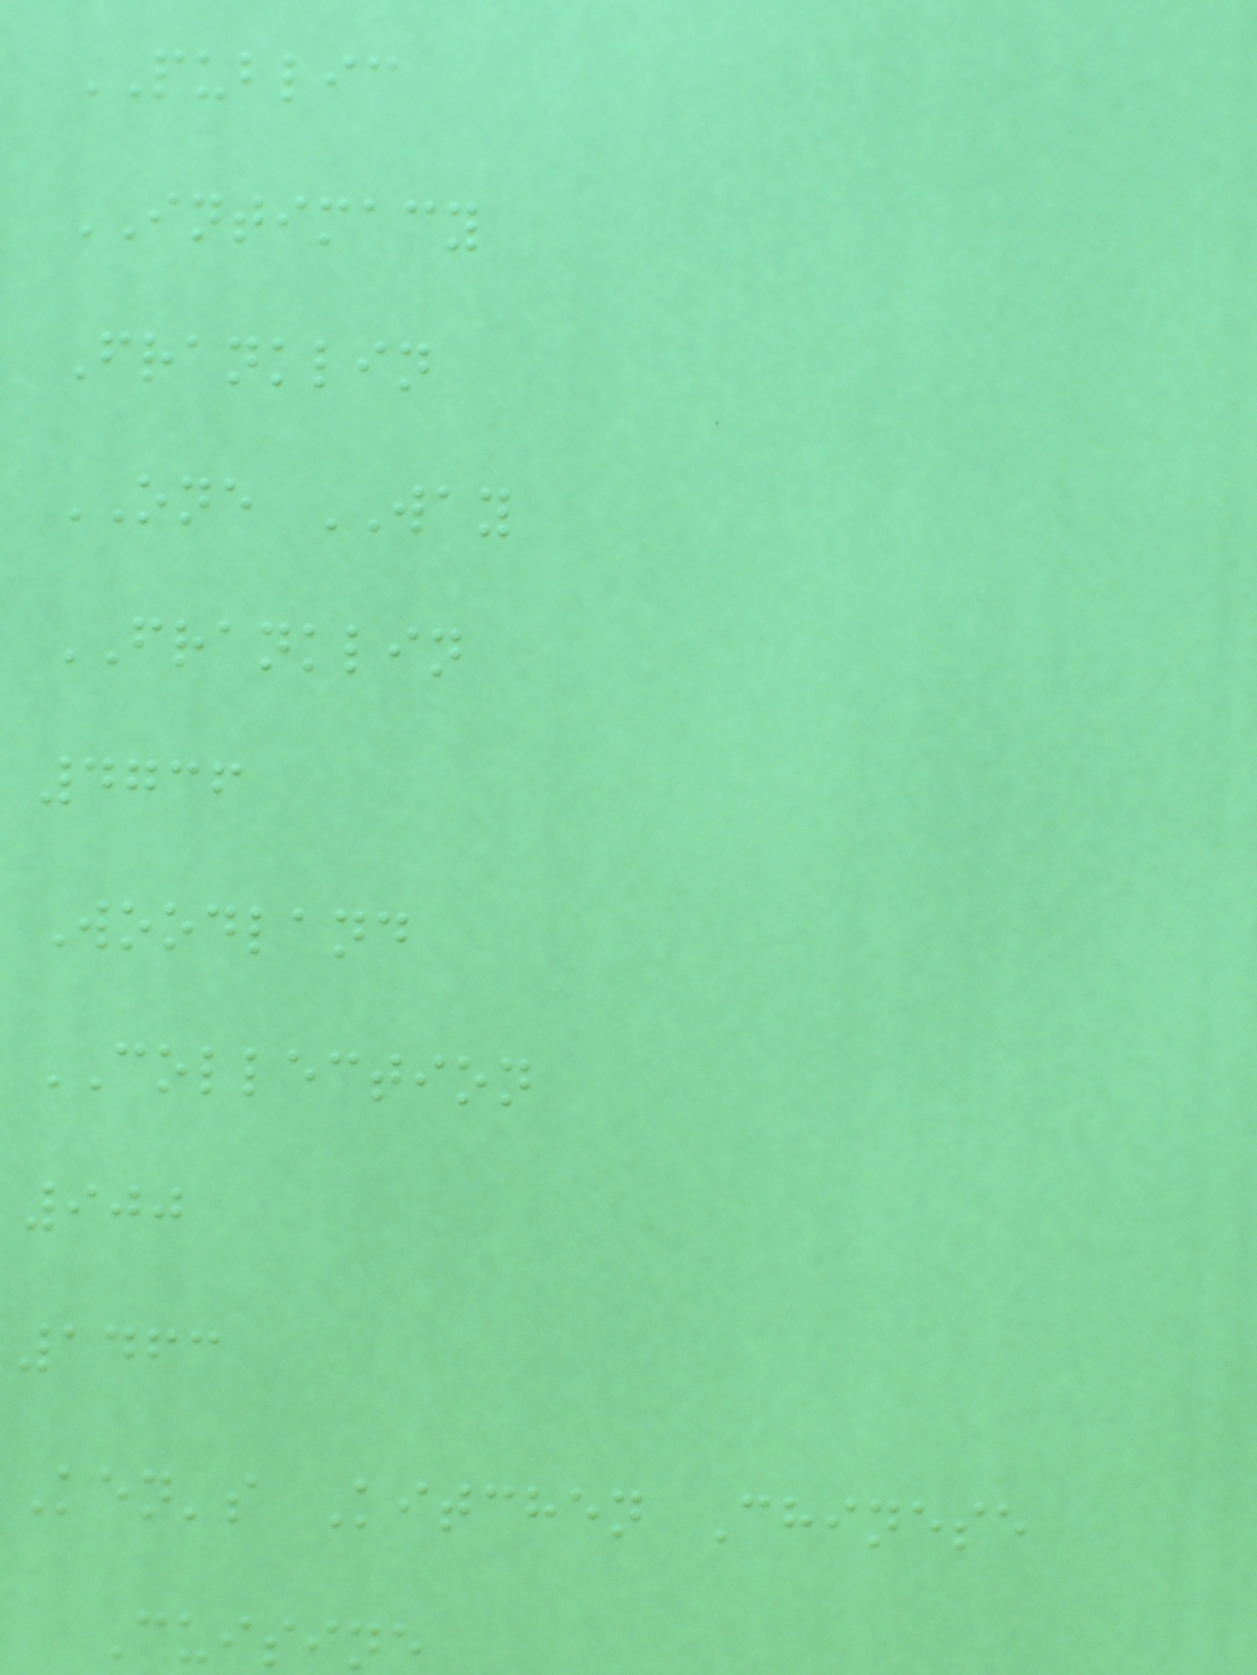PUBLIC
INTIMACY
Franklin
ONE WAY
FRANKLIN
4736
Woodland
COLLECTION
900
1463
Ken's Kitchen Chinese
Cuisine
